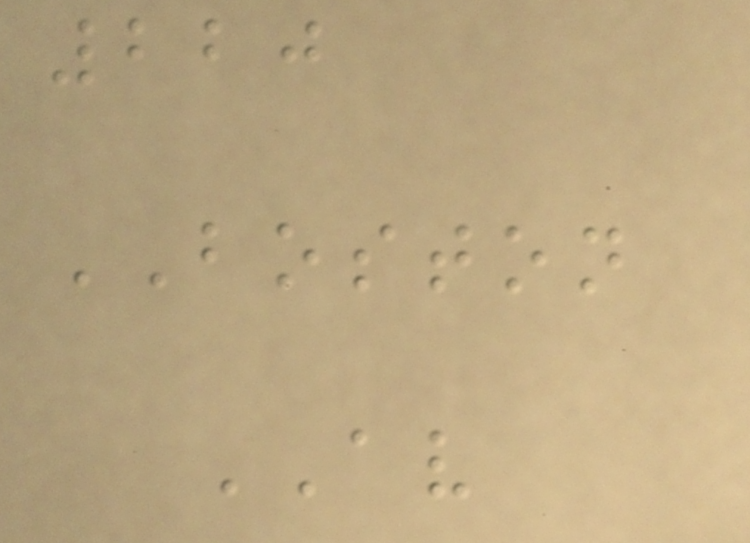220
BOSTON
AV
